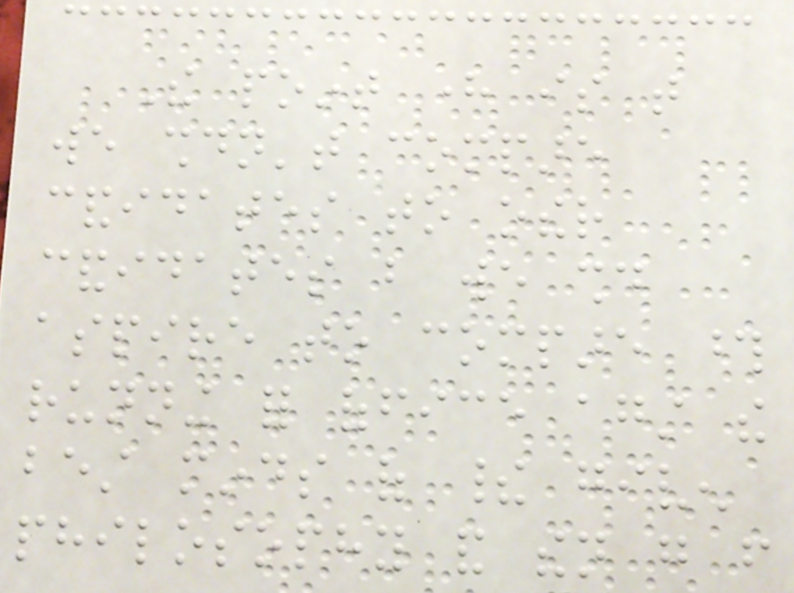The point here is that
we shouldn't compare
candidates to other
candidates but we should
aspire to compare those
running for office against the
best minds of their given
philosophy and then go from
